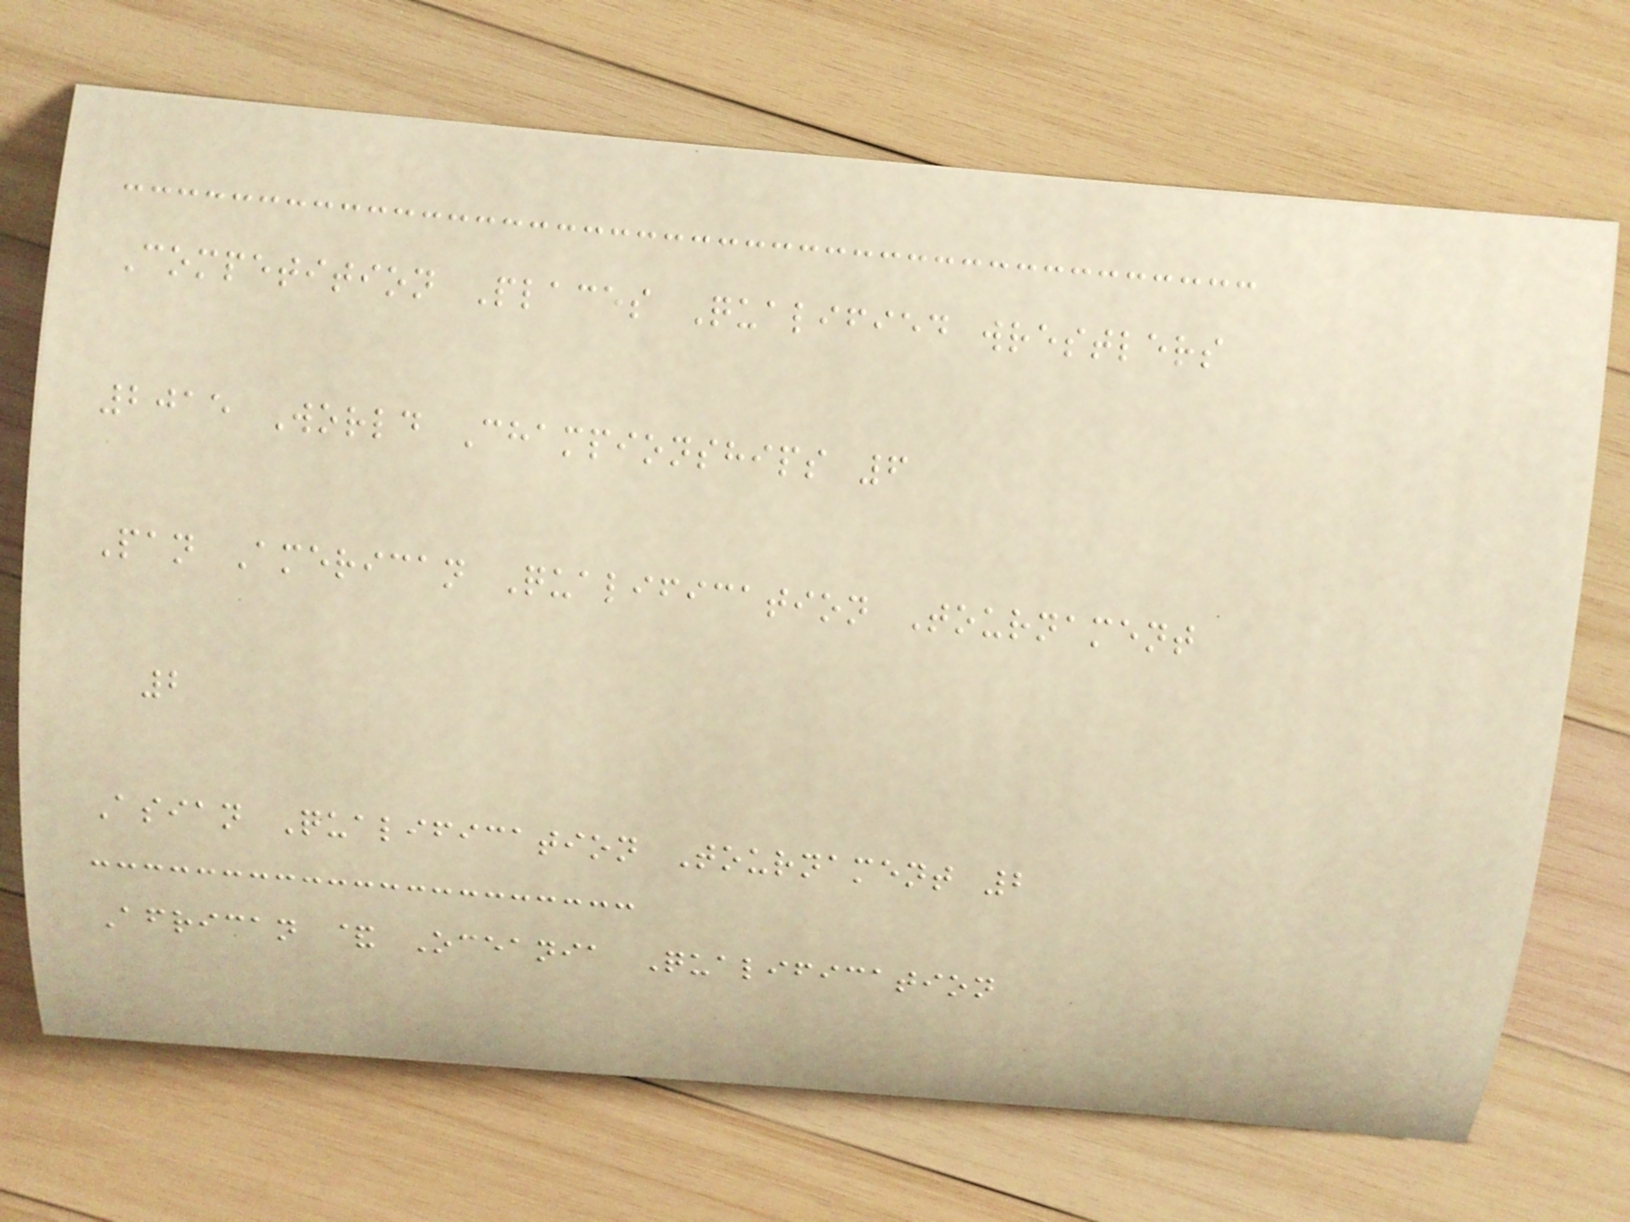Competition Places Qualified wrestlers
2015 World Championships 6
Pan American Qualification Tournament
2
Asian Qualification Tournament 2
African & Oceania Qualification
